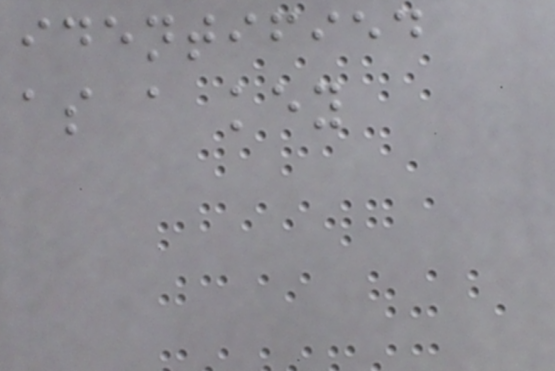identified
as a key
